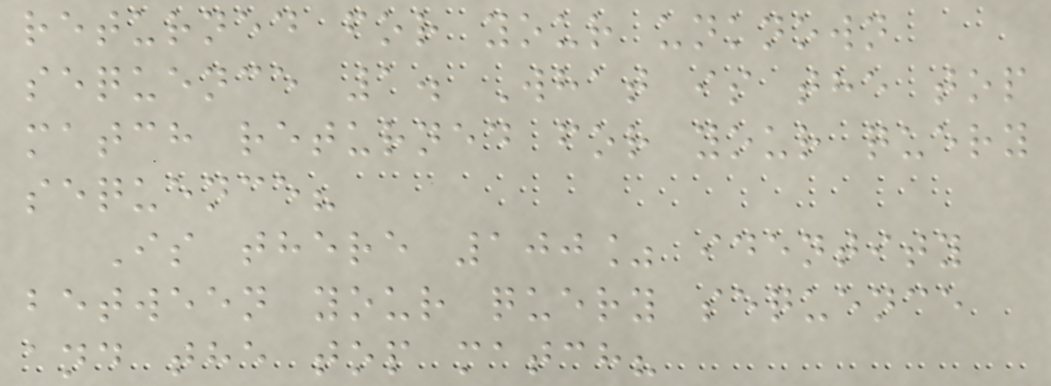returned for your unknown
sequence 1. What is the top
match returned for your query
sequence?
Is there 100% identity
between your query sequence
and the top match?
